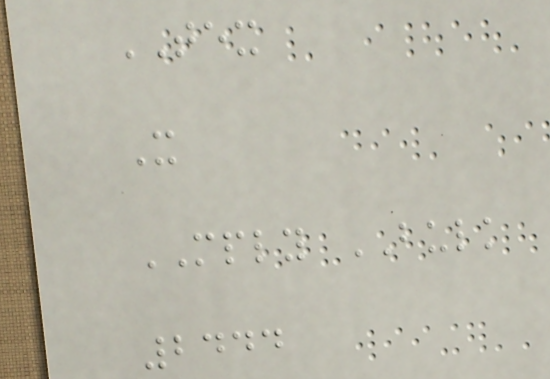TEX
X
MPLY BULK
2444
